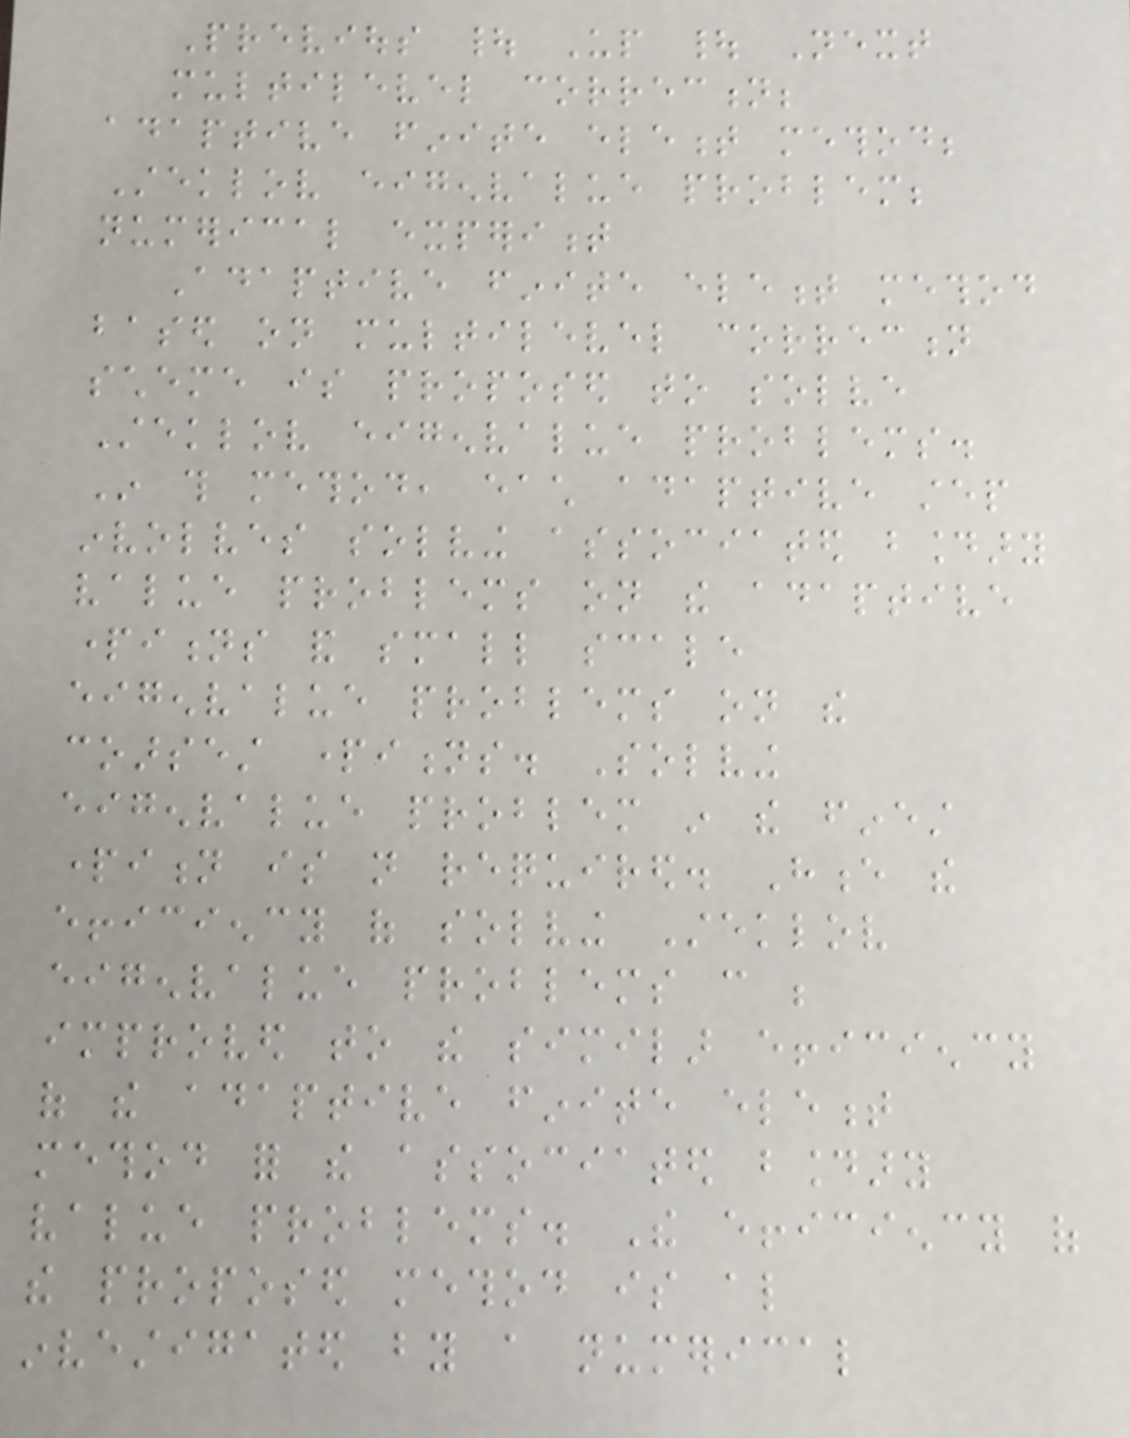Previous | Up | Next
multilevel correction;
adaptive finite element method;
Steklov eigenvalue problem;
numerical experiment
Adaptive finite element method
based on multilevel correction
scheme is proposed to solve
Steklov eigenvalue problems.
In this method, each adaptive step
involves solving associated boundary
value problems on the adaptive
partitions and small scale
eigenvalue problems on the
coarsest partitions. Solving
eigenvalue problem in the finest
partition is not required. Hence the
efficiency of solving Steklov
eigenvalue problems can be
improved to the similar efficiency
of the adaptive finite element
method for the associated boundary
value problems. The efficiency of
the proposed method is also
investigated by a numerical
